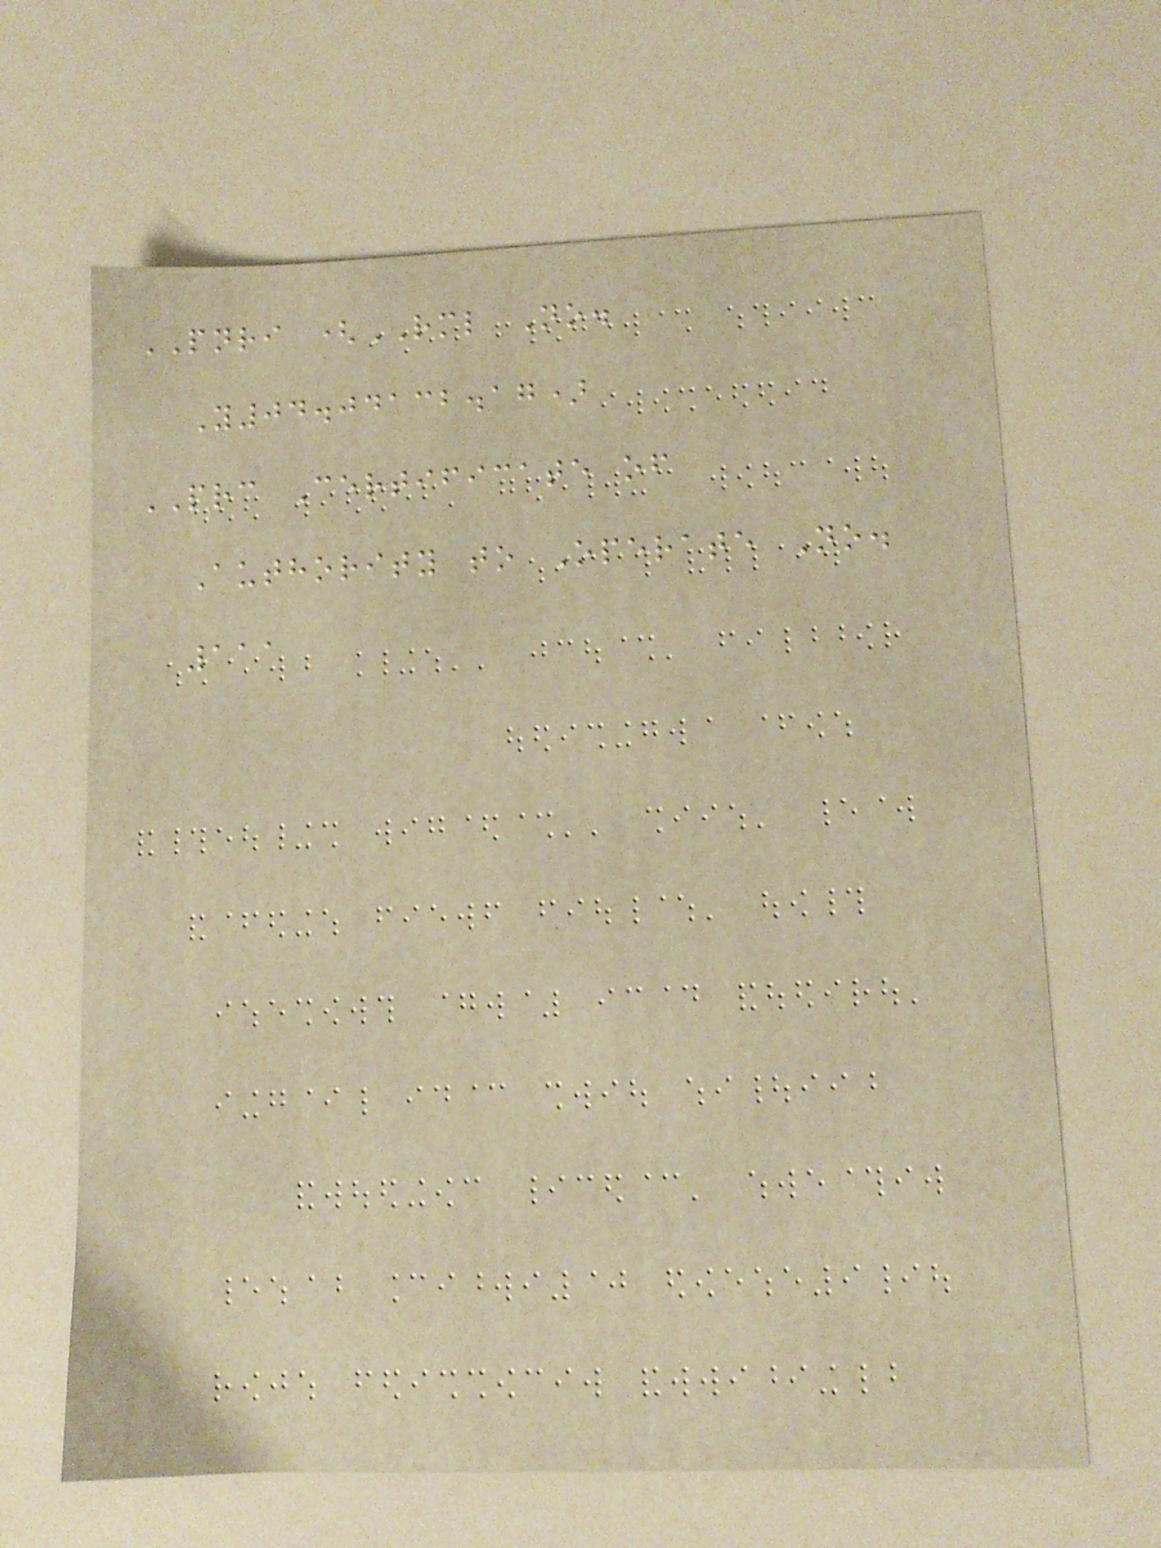PNRI (RML No.
Y04.04132.17)
PRC Certificate of
Authority to Operate No.
111
